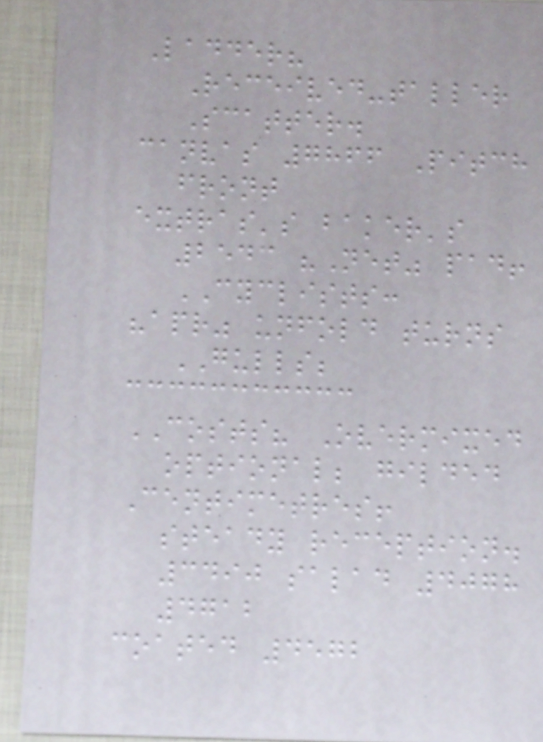Ladder?
Received-taller
Scatter.
canvas 7866 Pitch
front
extras's baker's
2543 "Net" pad!
CYCLISTS:
"apr" unfold turns
GULLS;
COSTS? Overmixed
optional; gilded
Centimetres!
steady reception.
3490 salad 4078
4712
coated 4572
